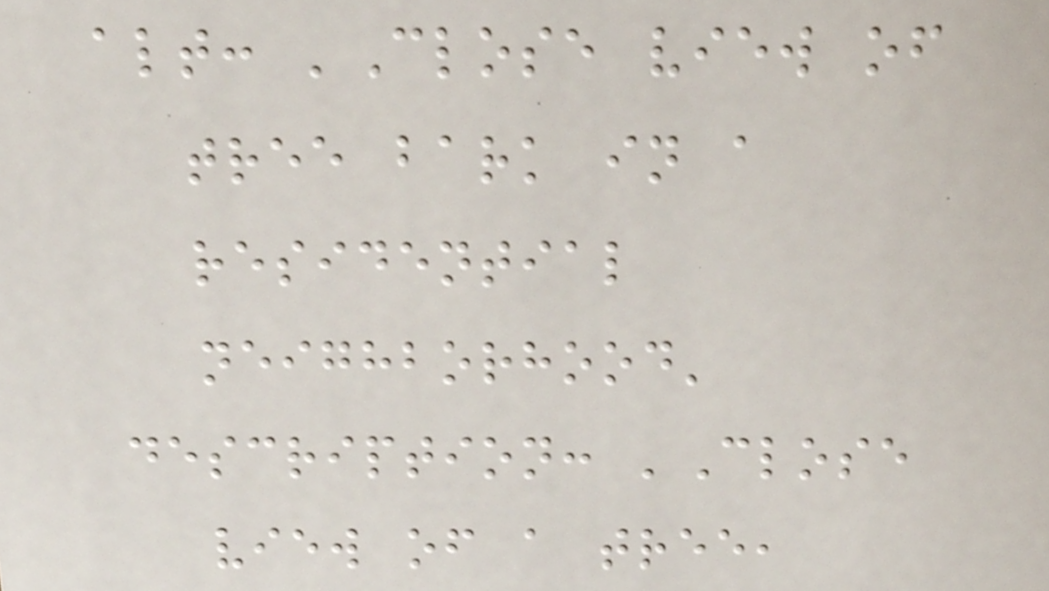alt: 'Close view of
tree bark in a
residential
neighborhood'
description: 'Close
view of a tree,
